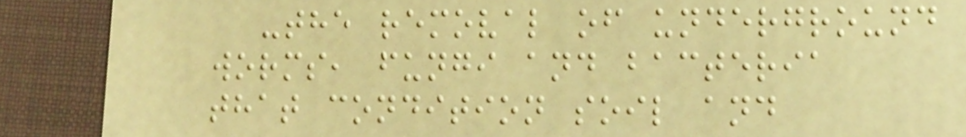-the removal of underground
worms, fungi and bacteria
that condition soil and
